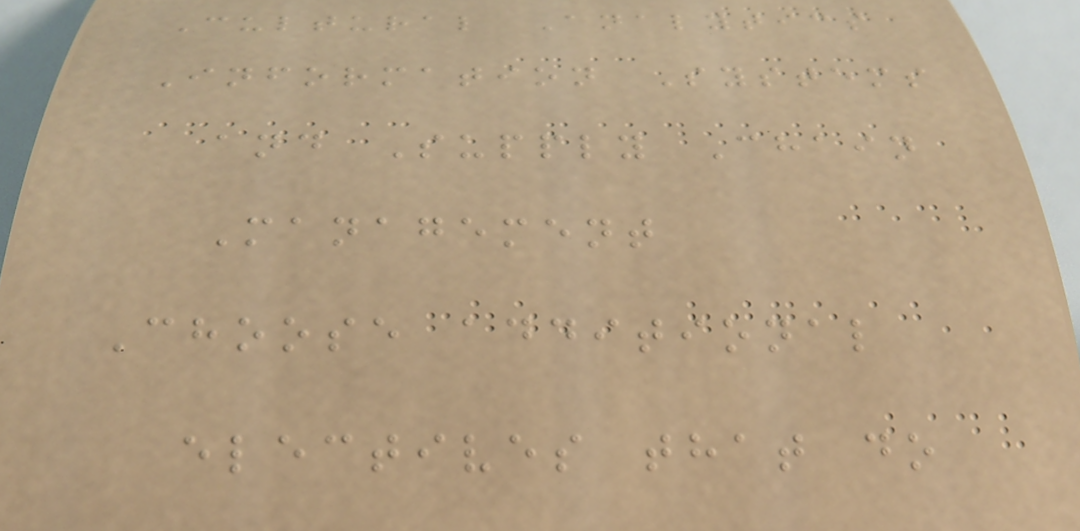Cultural Analytics
Information Systems
and Supply Chain
Management
Choose additional
electives that do
